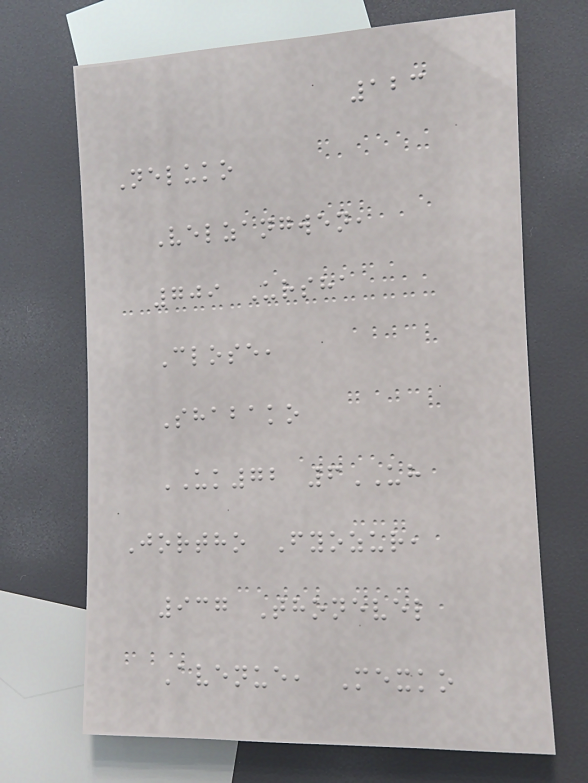123
Neluko
Velzangwen,
709 Ursha
Close,
Shabako
UK72 6UH
Jortho Fyozur,
937 Thonevel
Avenue, Mexko
